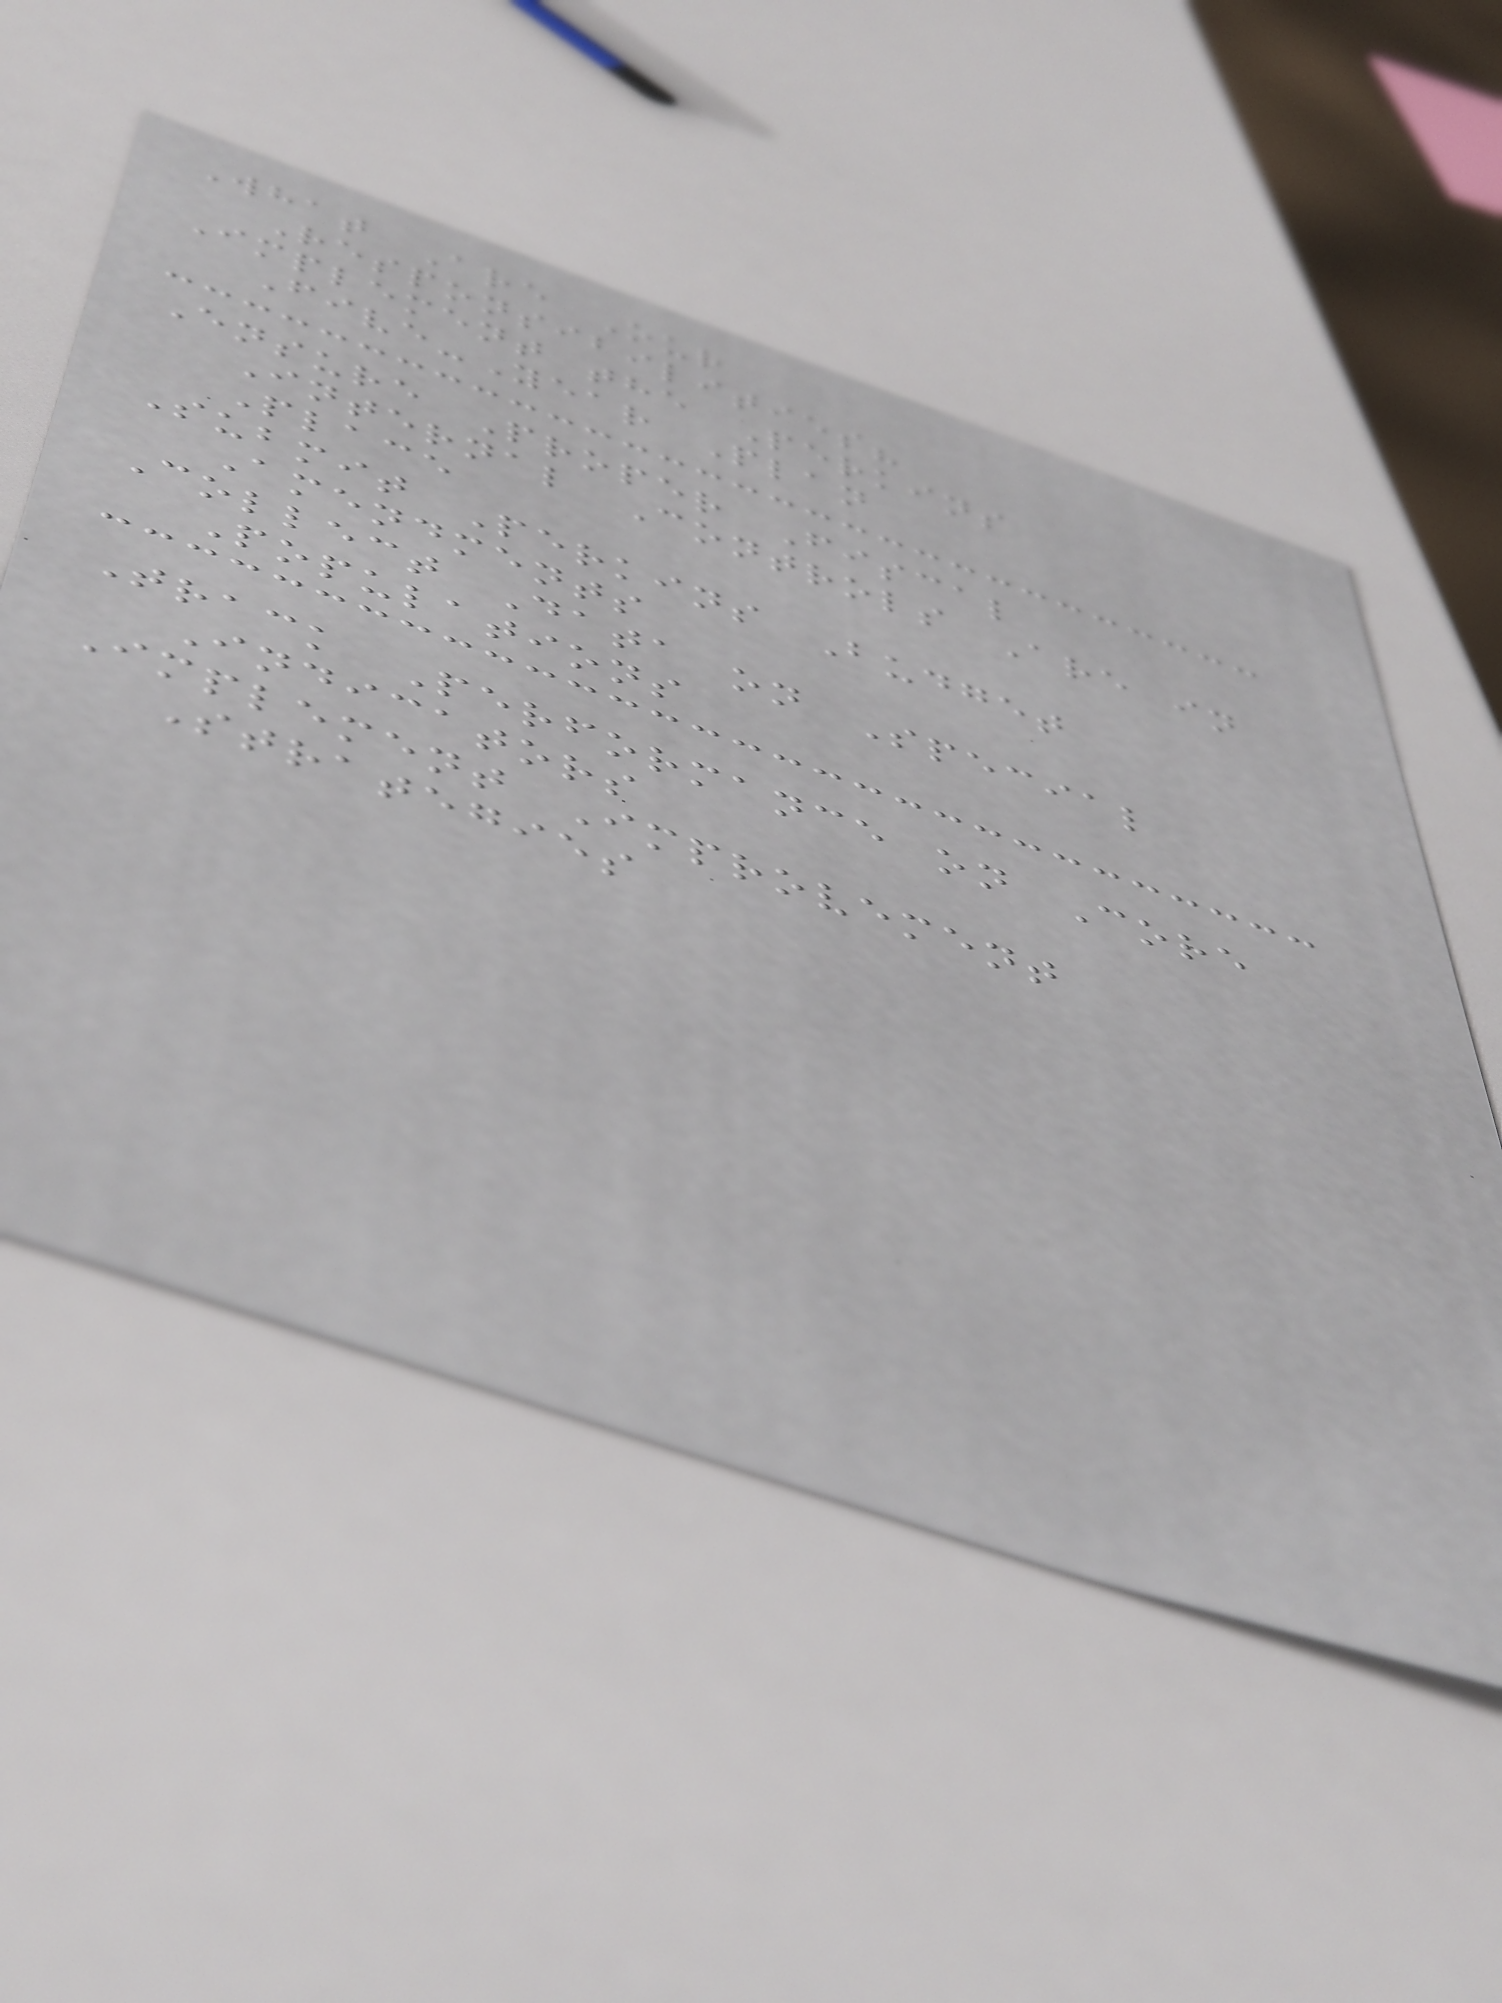What Are Our
Responsibilities?
Implement the Perkins
Five-Year Plan
Ensure Proper Fiscal
Internal Controls Are in
Place
Submit Perkins Budget
Amendments
Collect Data on Special
Populations
Track Performance on Core
Indicators
Implement Improvement
Strategies
